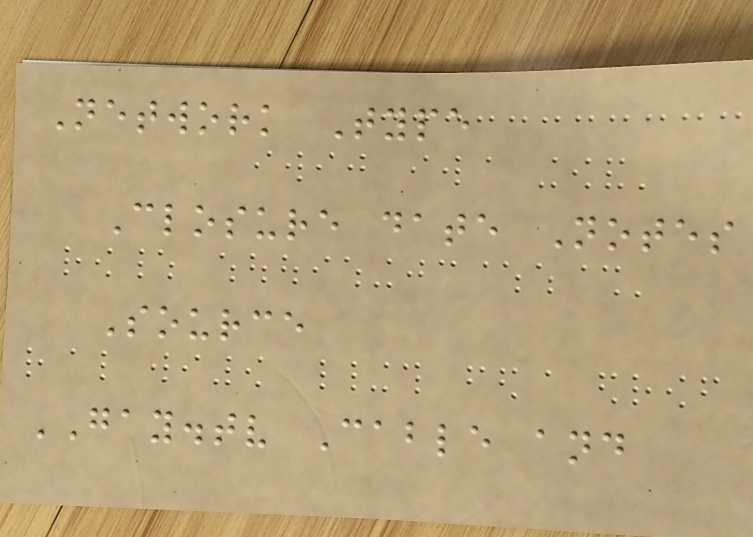Network Type
Closure date Notes
Source
GAY.tv Cable and
